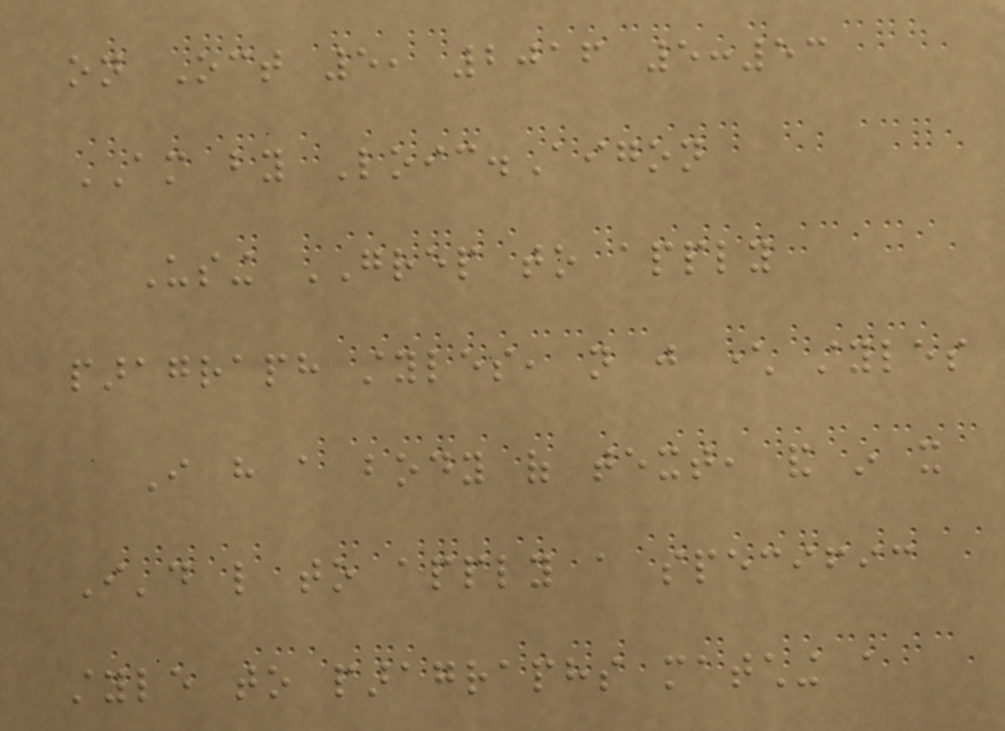on Oct 5, 2016 5:53
AM by Loic.Aigon
Using GREP to apply
paragraph styles, not just character styles
I have a body of text, and in it
I'd like to apply a specific
style to paragraphs matching a
